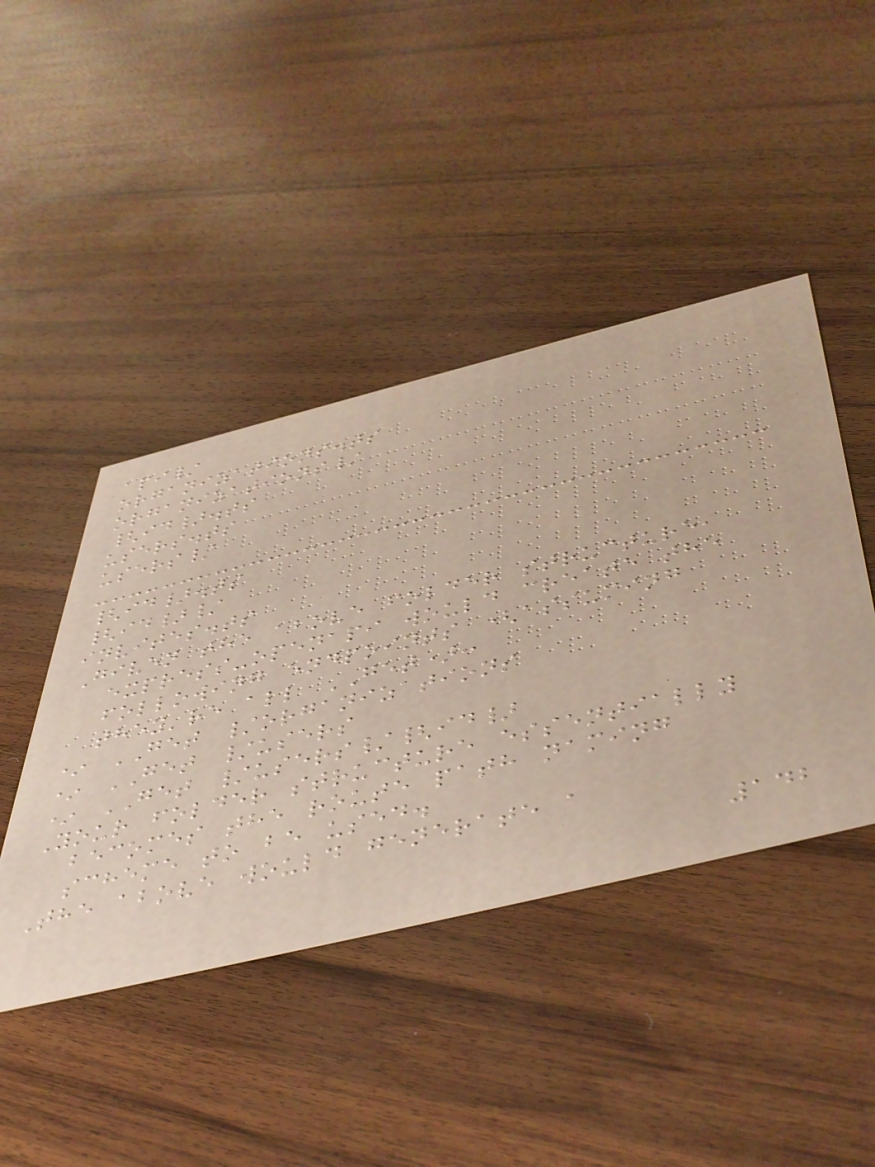api/
organizations.ts
organizations/
{id}.ts
users.ts
users/
{id}.ts
{id}/
invites.ts
Given the above folder structure,
express-openapi would create the
following endpoints (assuming
they're all GET):
* GET /organizations
* GET /users
* GET /users/{id}
Your folder structure essentially
becomes the route path naming
scheme to be used.
The above would generate a
142
